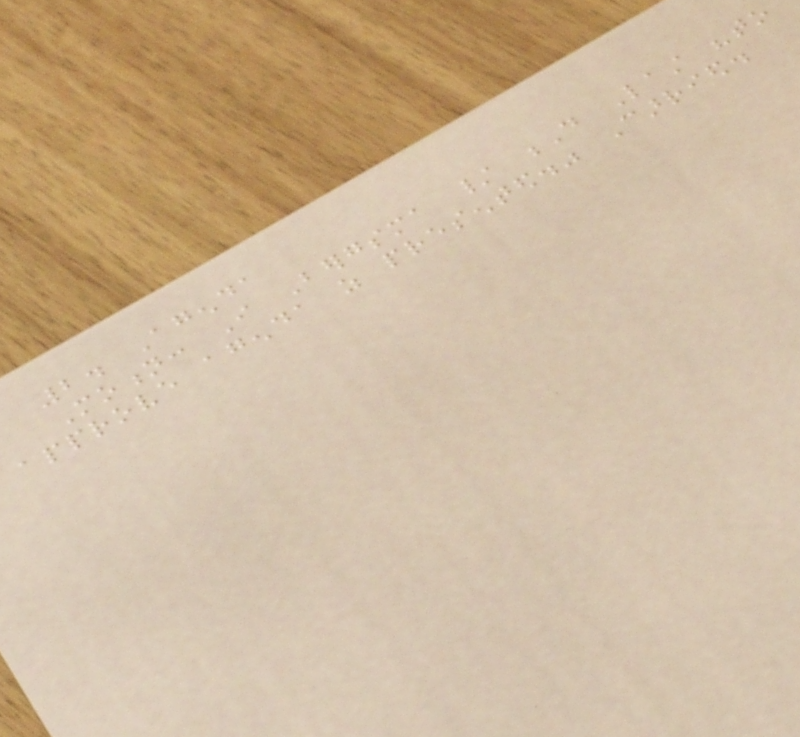2. Agenda
Motion: I Bergsma / D Last "to
approve agenda as presented." Carried.
